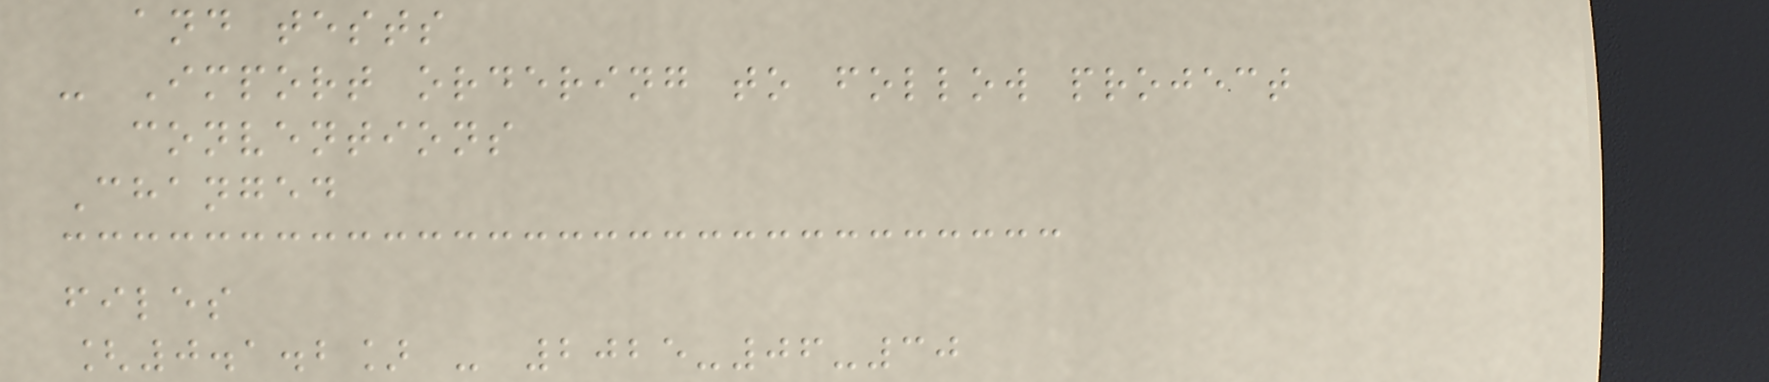and tests
- Import ordering to follow project
conventions
Changed
files
[0.1.2] - 2025-06-30
